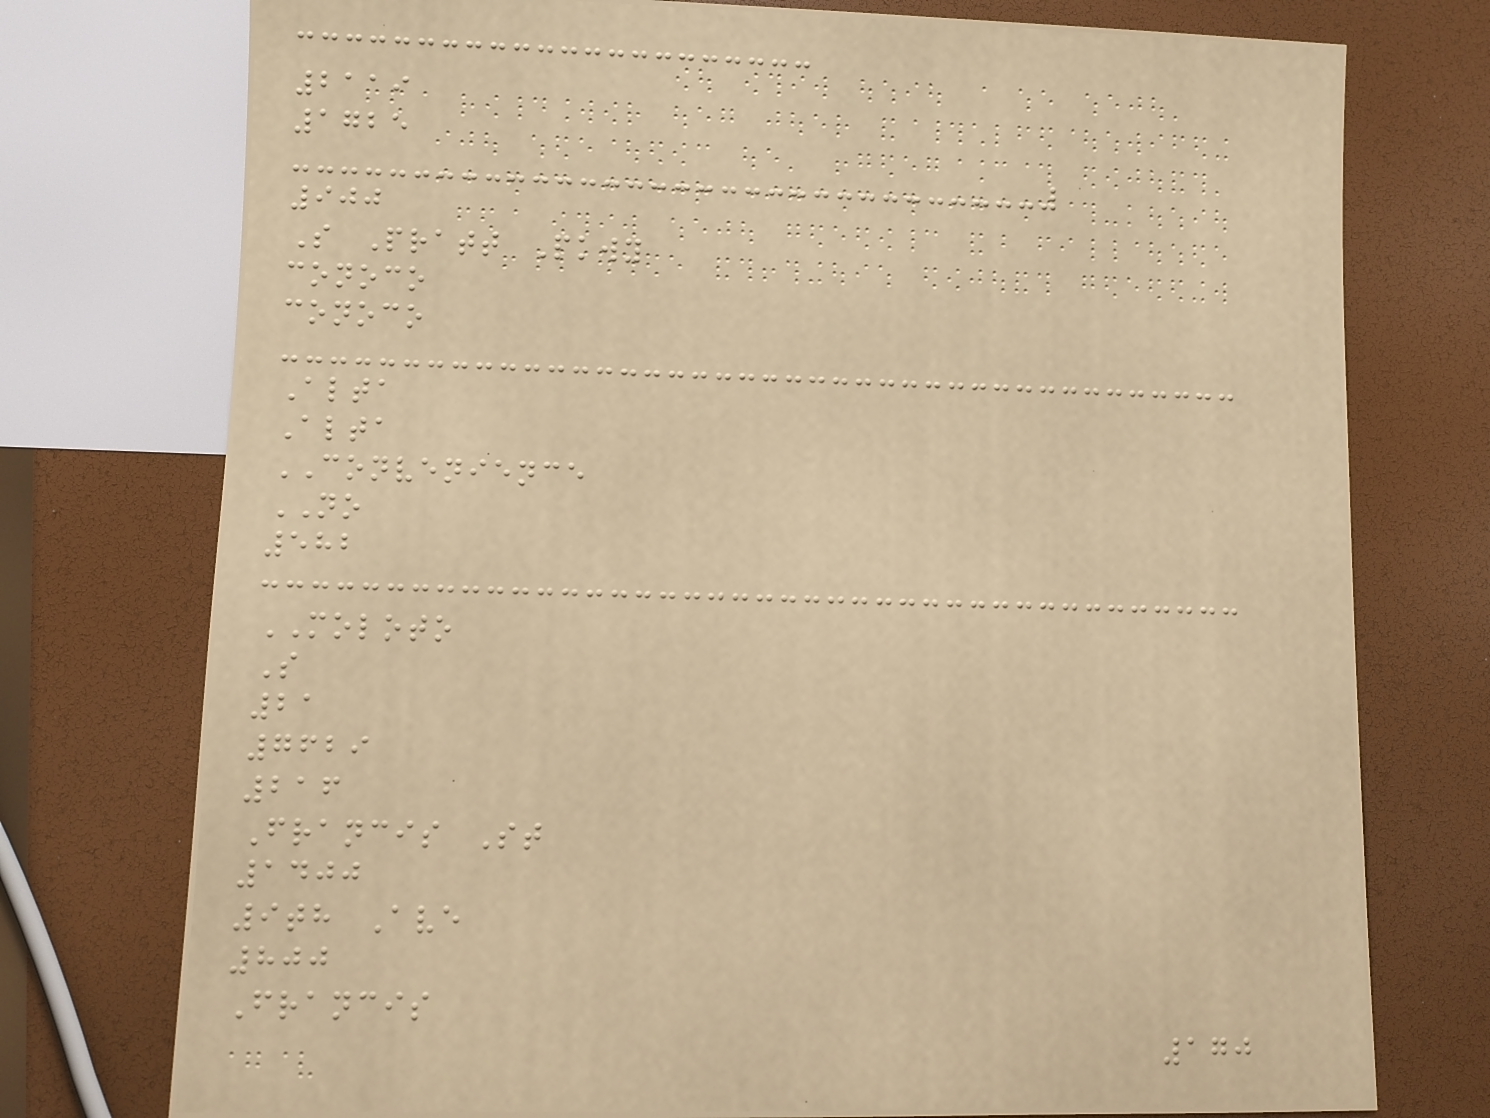2119
1725
900
S Pratt Pkwy
conoco
conoco
Alta
Alta
CONVENIENCE
NO
582
MOLOTO
S
21
7629
216
Francis St
1400
9th Ave
800
Francis
170
